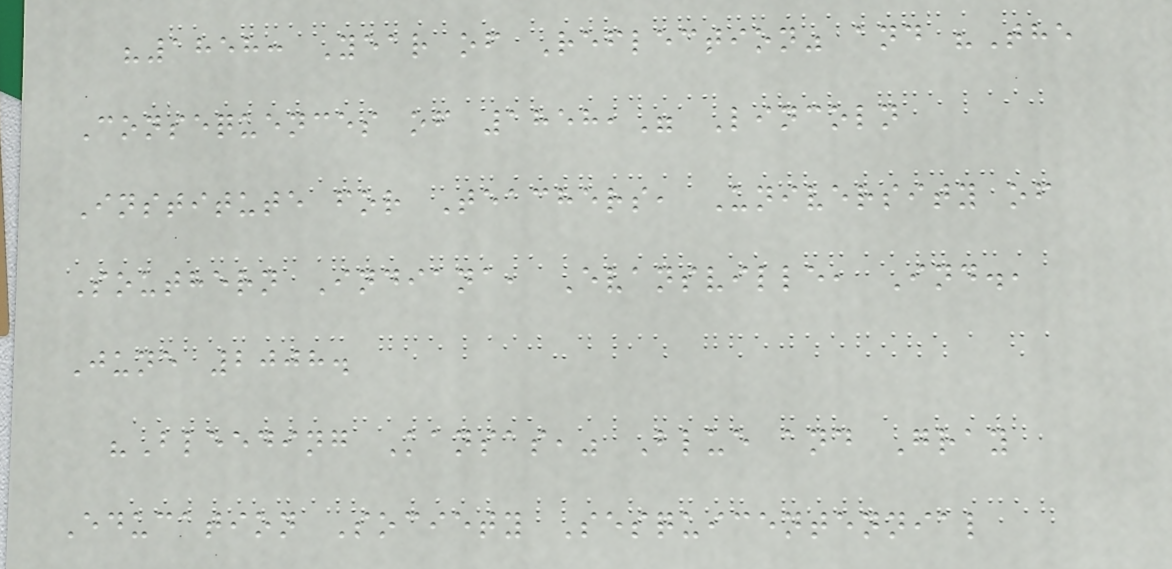"1858: Year of Reflection" and "The
Consequences of 1858," Lincoln
Institute for Teachers, University of
Southern Indiana, Evansville, Ind.,
June 2008.
"Bleeding Kansas," Blue and Gray
Education Society Sesquicentennial
